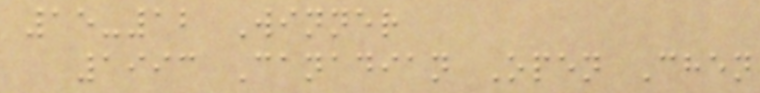15-12 Winner
1993 Canadian Open Chen
